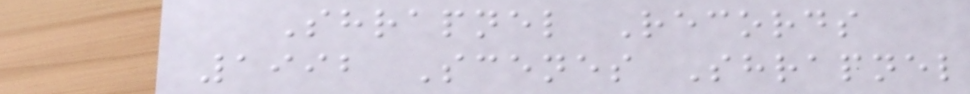Shrapnel Records
1992 Scenes Shrapnel
